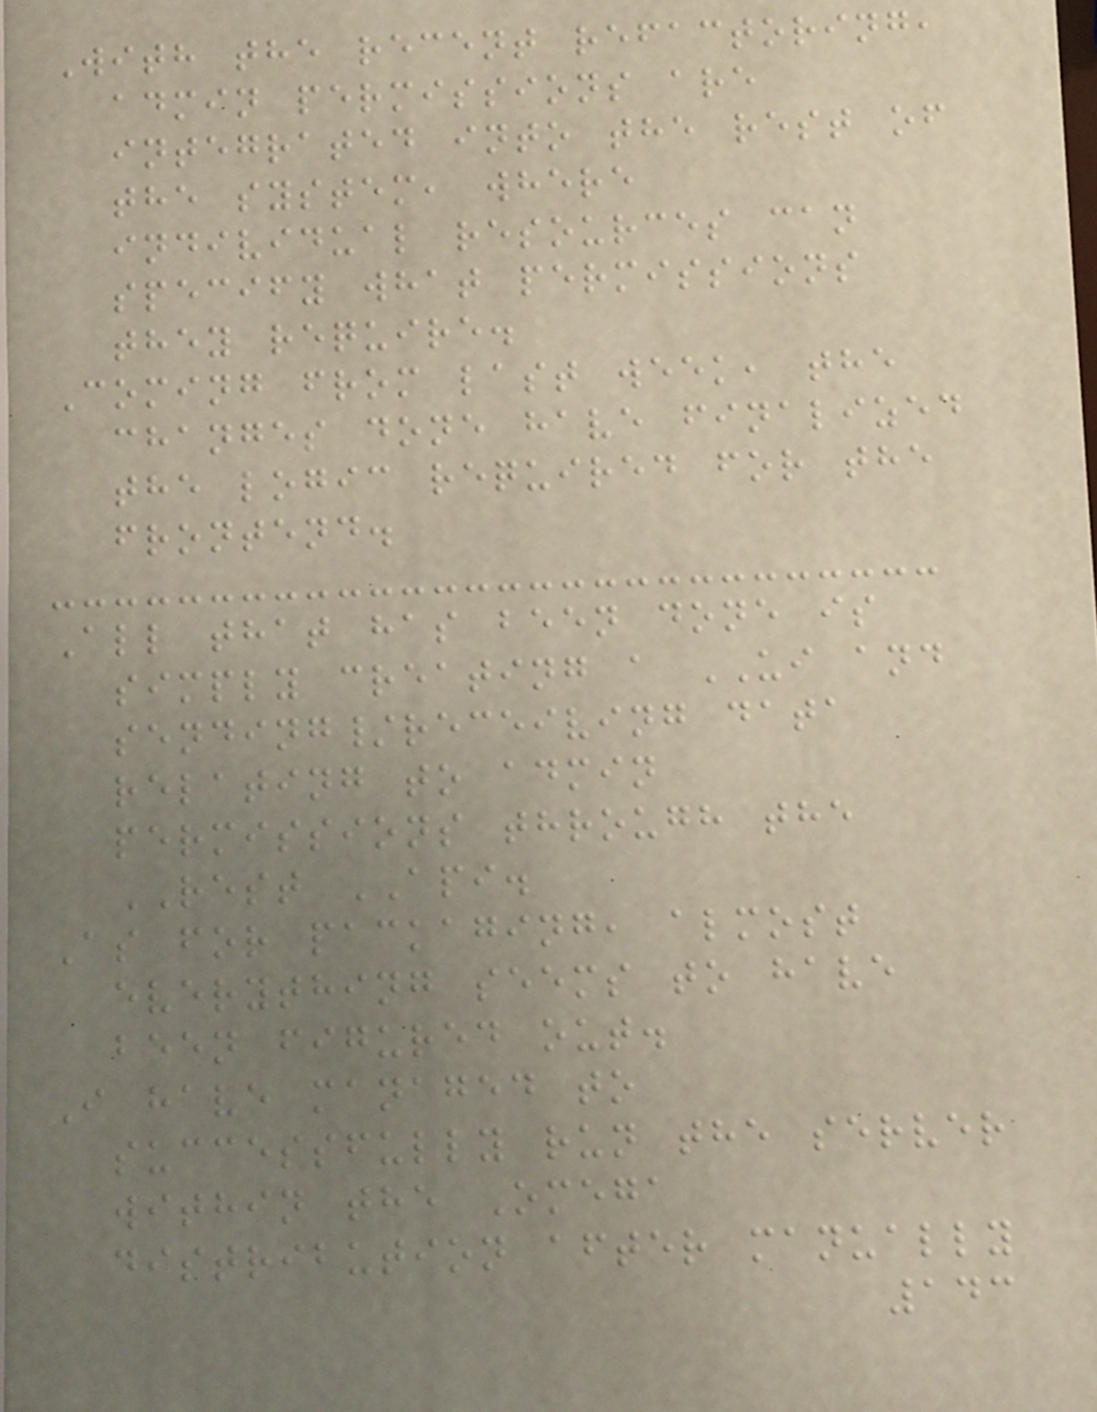With the recent refactoring,
admin permissions are
integrated into the rest of
the system, where
individual resources can
specify what permissions
they require.
Coming from last week, the
changes done have finalized
the logic required for the
frontend.
All that has been done is
simply creating a UI and
sending/receiving data
relating to admin
permissions through the
REST API.
As for packaging, almost
everything seems to have
been figured out.
I have managed to
successfully run the server
within the Omega
distribution after manually
143
